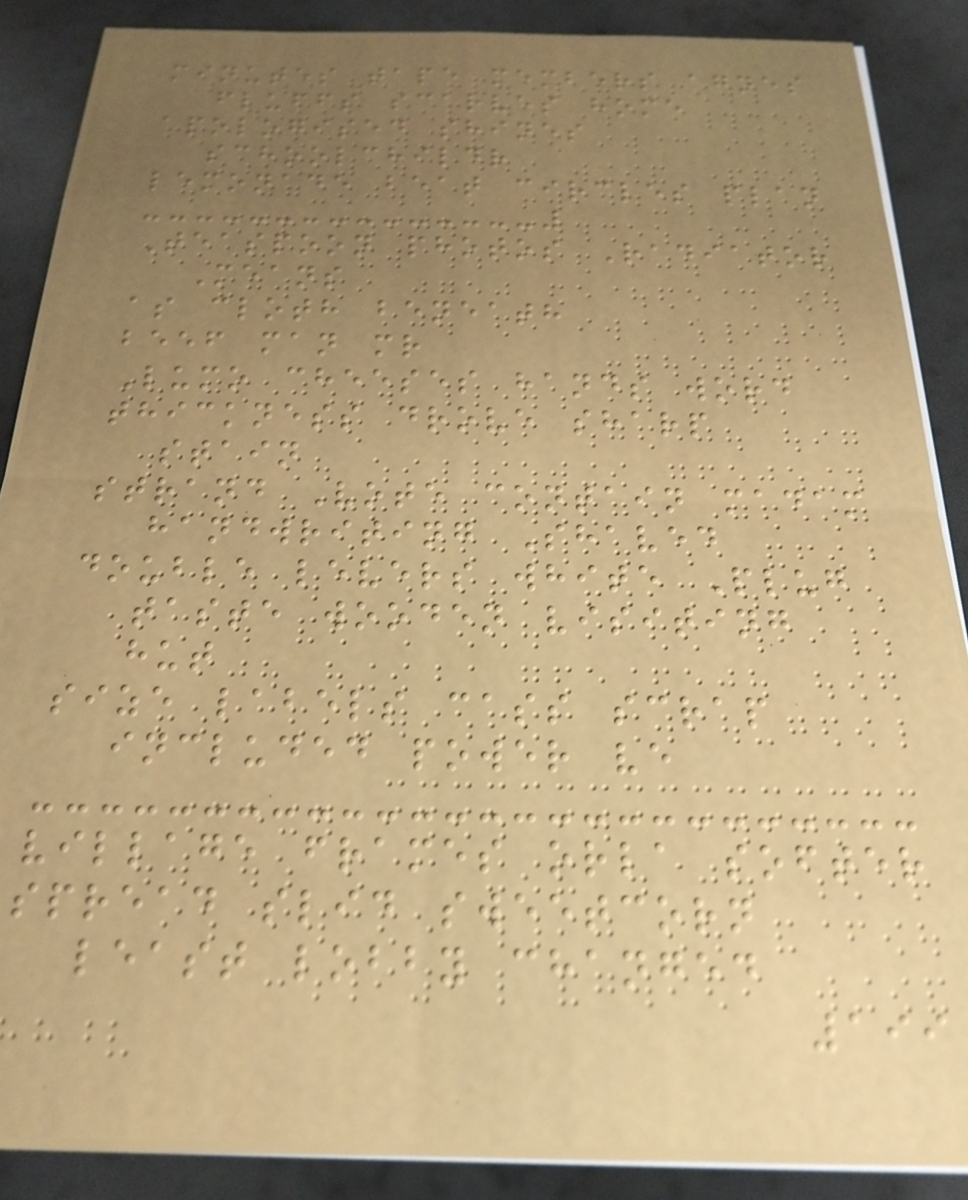minutes tape members agnes
fluffs scarves home
apologised shines
schoolchildr
lemonade beat circles plan
Teaspoon photos Radiator
Means
as cloth beneath
beef man mr
Lumo cheeses hands word
thickness drove sharp
stain
strand Vote contain madam
handwriting Shaved
double levers white Plug
taste wooden visiting
hut
size labels cass scrap
included power ve
village frames orla softer
spread slid sweetcorn
least lobby changed
199
